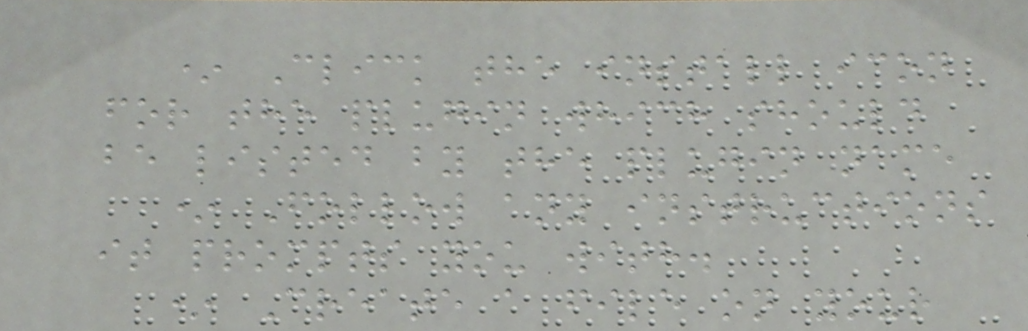* Click the install icon
for the plugin which should
be listed by the plugin name
* Follow any instructions
it prompts you with.
* Create a file on your
